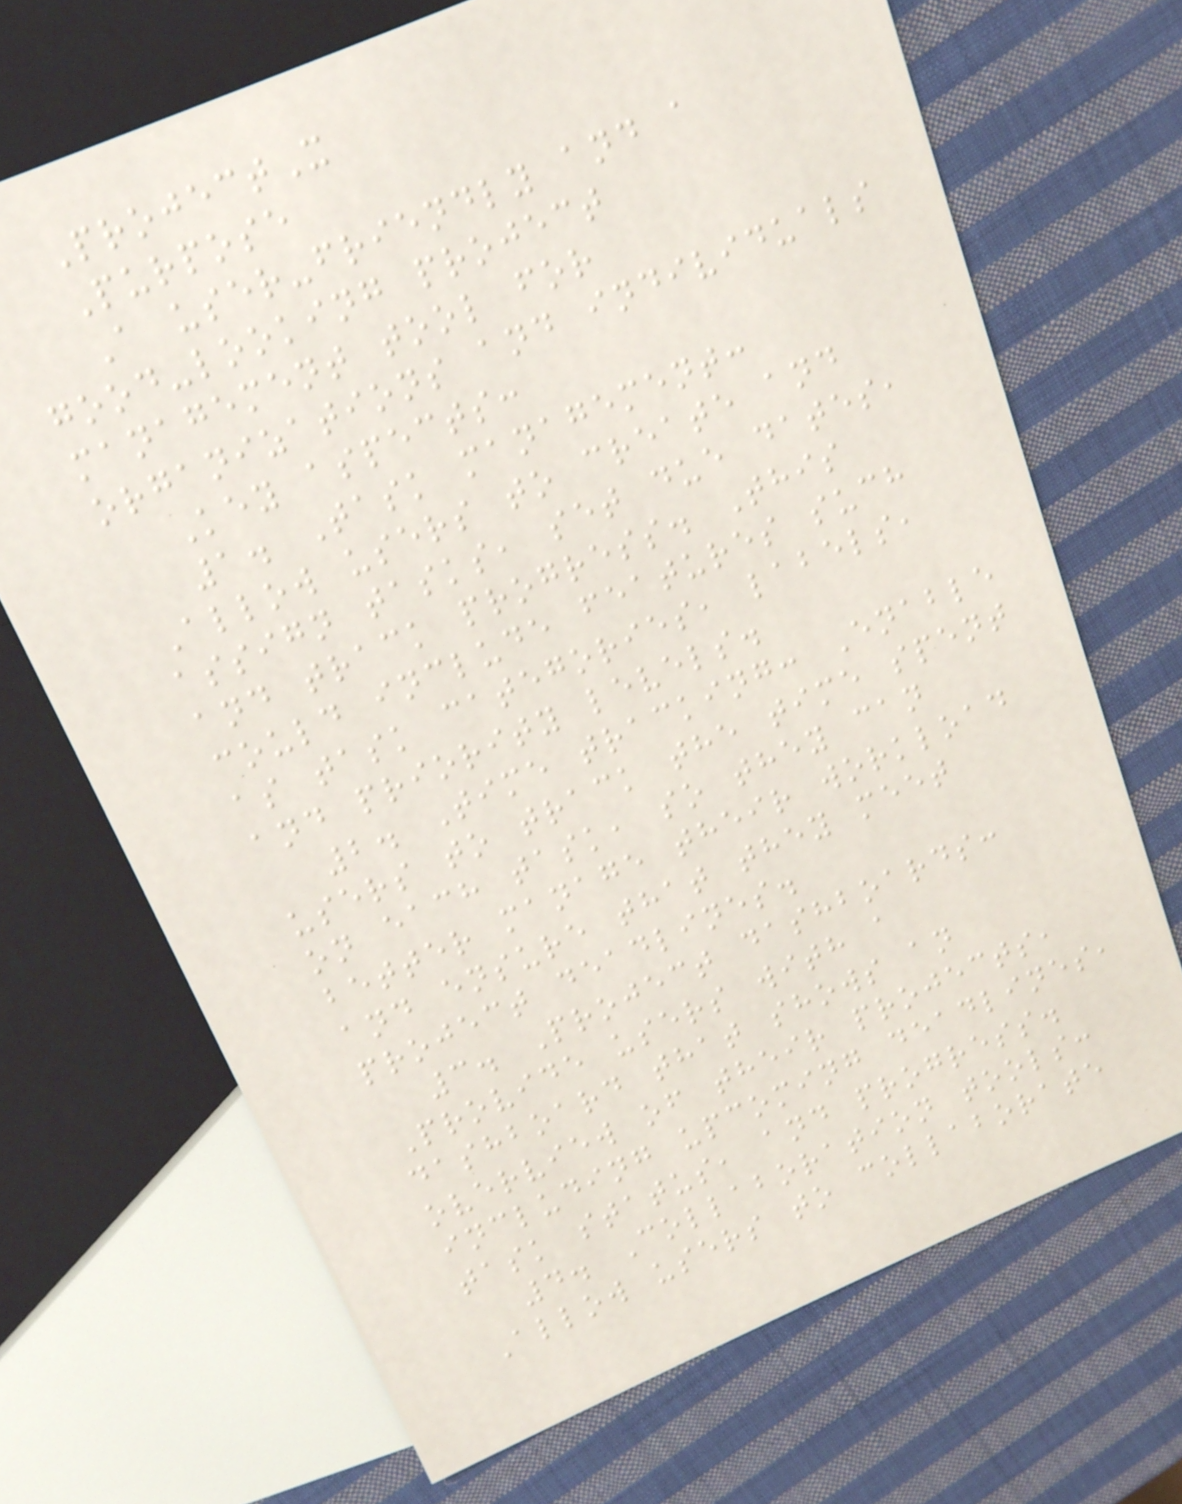ProjectX
Purpose
A user-friendly and a
good-looking project
management tool for
organizations and individuals
Key aspects:
1. Task management:
Allow users to create and
assign tasks, set due dates,
and track progress. This
could include features such
as task categories, labels,
and priority levels.
2. Time tracking: Enable
users to track the time spent
on each task, so they can
better manage their workload
and ensure that they meet
project deadlines.
3. Project dashboards:
Provide users with a
dashboard that shows an
overview of their projects,
including upcoming deadlines,
task status, and progress.
4. Collaboration tools:
Allow users to collaborate
